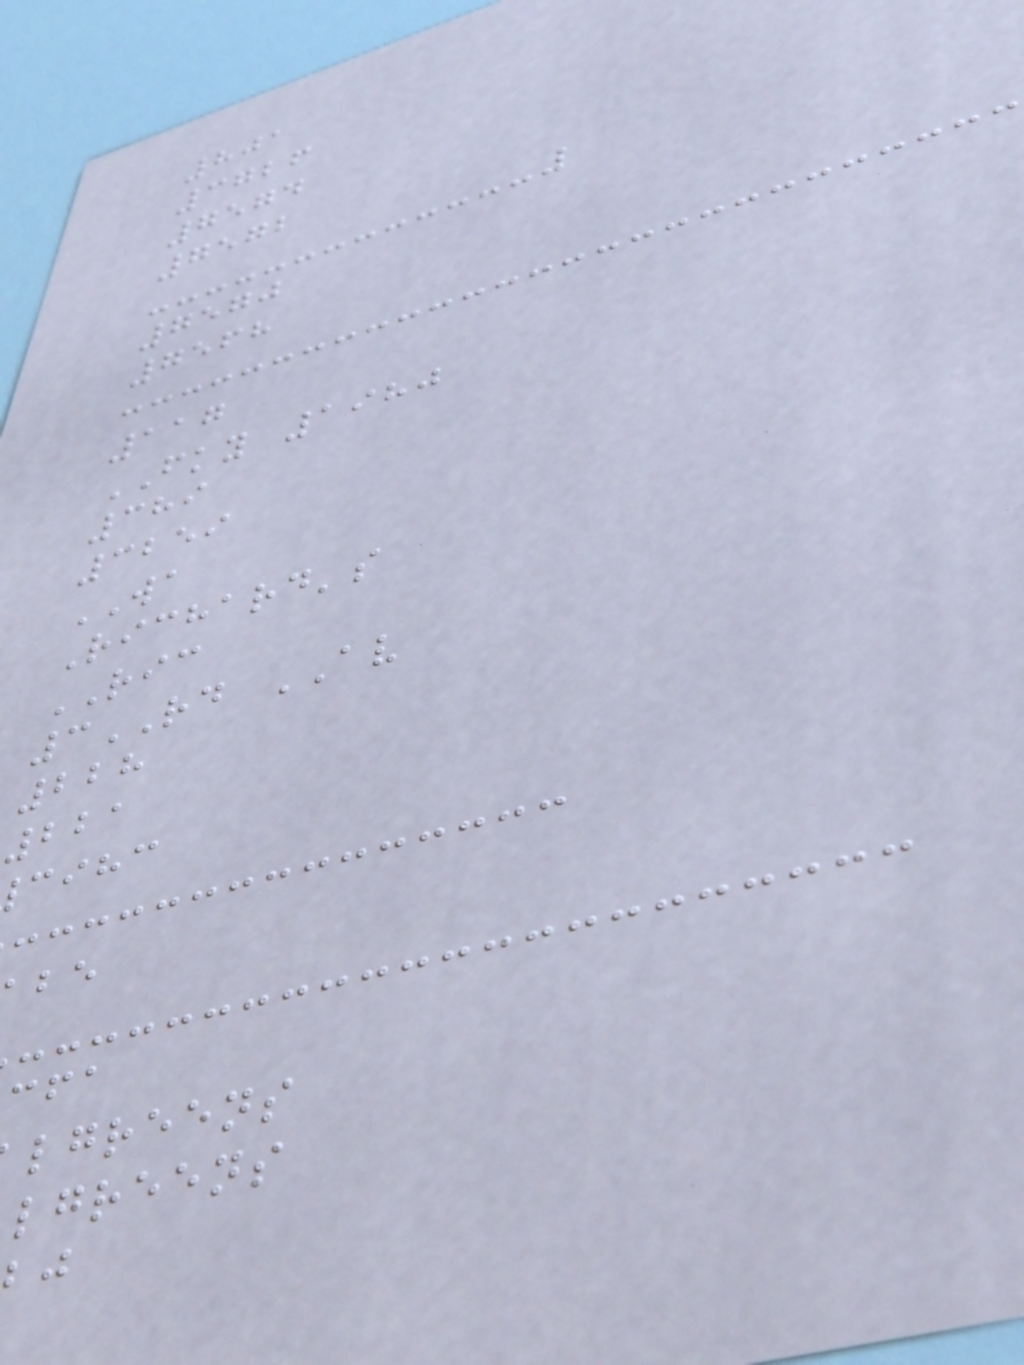801
3726
7574
7572
7570
7568
117
FKY 1980
389
3259
WA
Richard's
RIC
3RD AV
228
221
cihc
lgreens
lgreens
